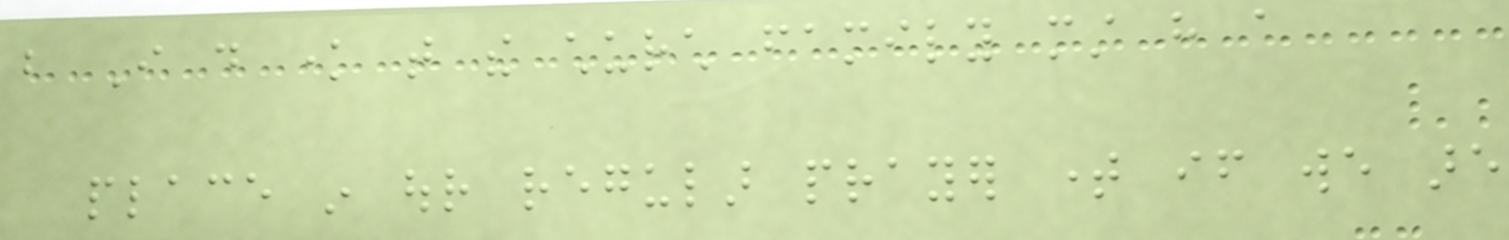but I do know that the church family must have a
place in our regular prayer time if we are
